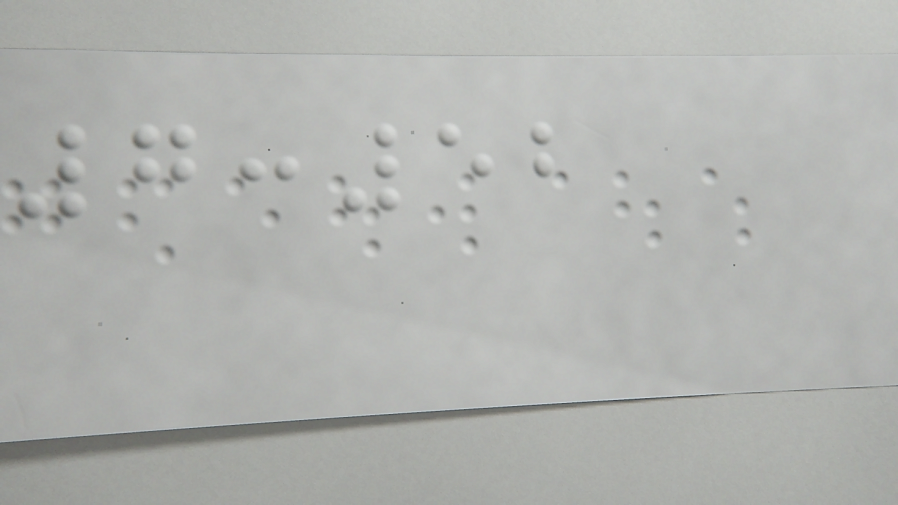7:52
